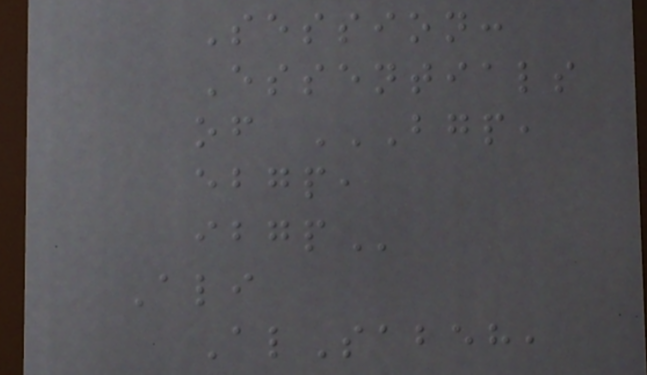Session:
Essentials
of BGP,
EBGP,
IBGP
Ali
AlSabeh,
